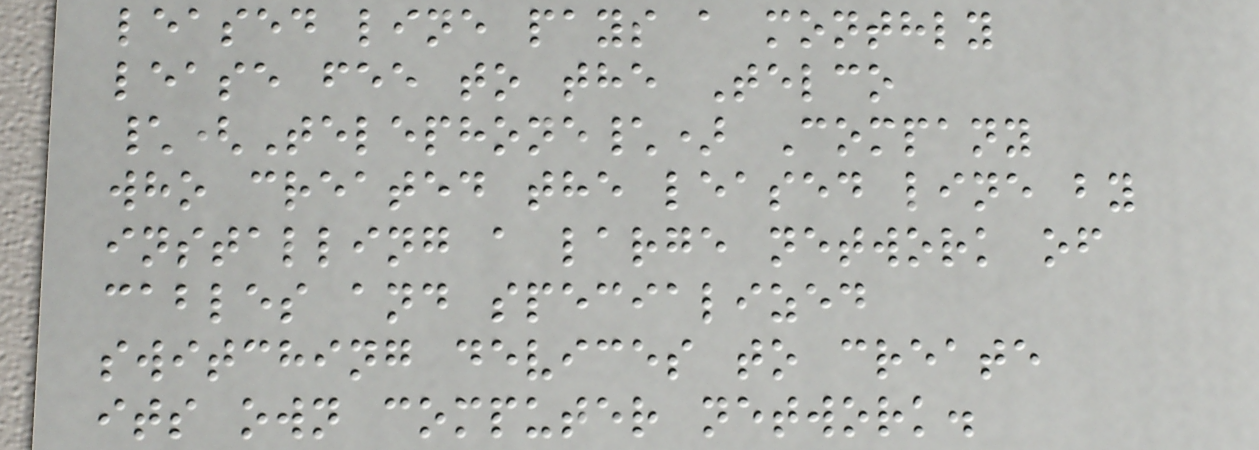leased line pays a monthly
lease fee to the Telco
\(Telephone\) Company
who created the leased line by
installing a large network of
cables and specialized
switching devices to create
its own computer network.
